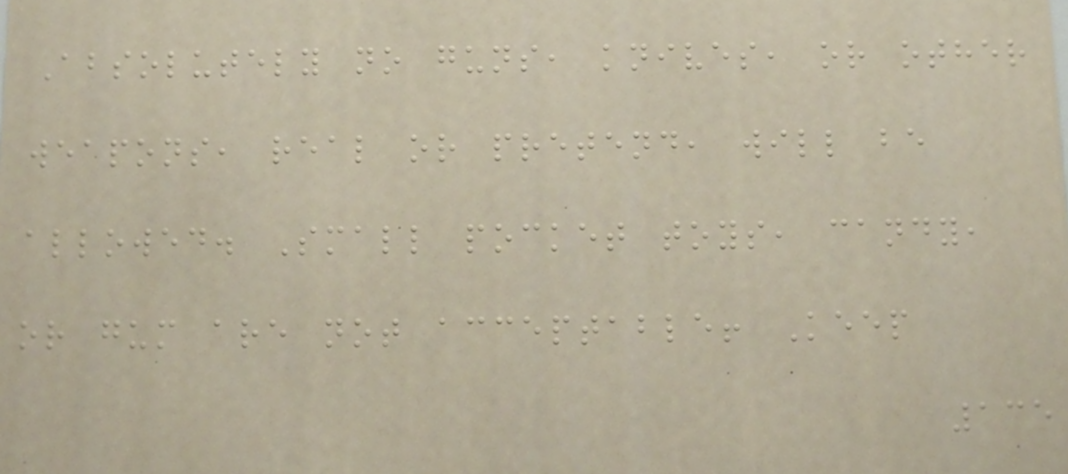Absolutely no guns, knives, or other
weapons, real or pretend, will be
allowed. Small pocket toys, candy,
or gum are not acceptable! Keep
135
